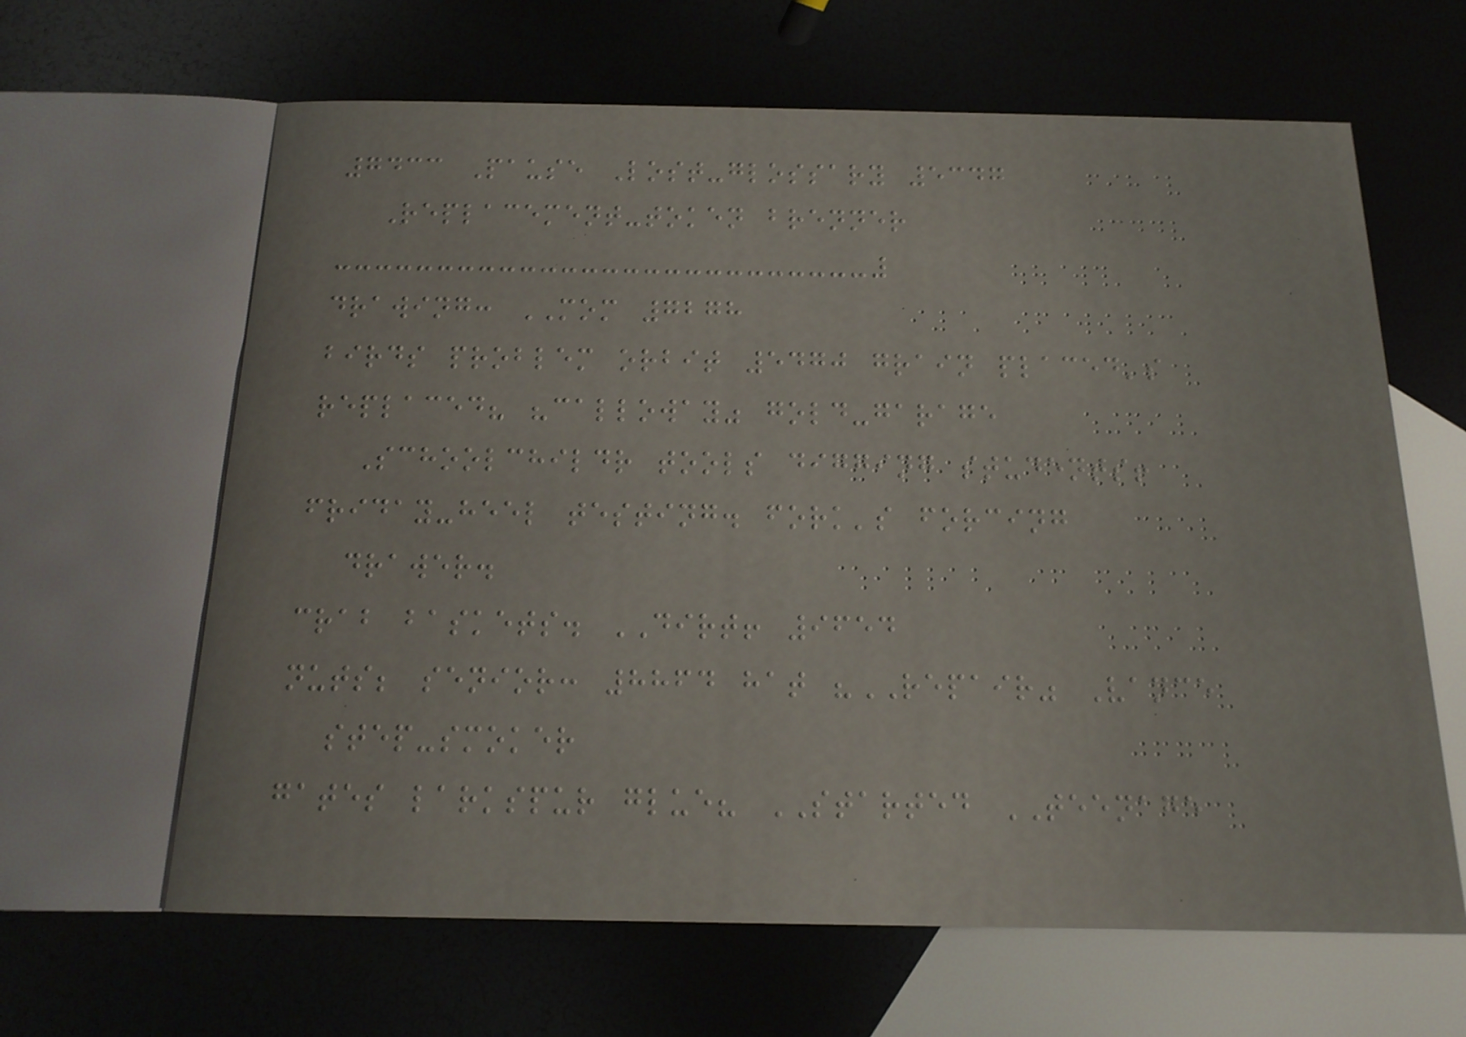7433 Pause Lost-glossary 5347
Replacement-token brenner
drawing: MOM 7278
birds problem orbit 5470 grain placed's
replaced? "calloway" gold-garage
Schoolchildr tools digging students!
friday-heel testing. fork's forcing
drawer.
crab baskets. DIRT! 9654
nuts; senior: 8864 hat "REPAIR" Vance
step-smoker
gates larkspur glue? STARTED TEENAGE
